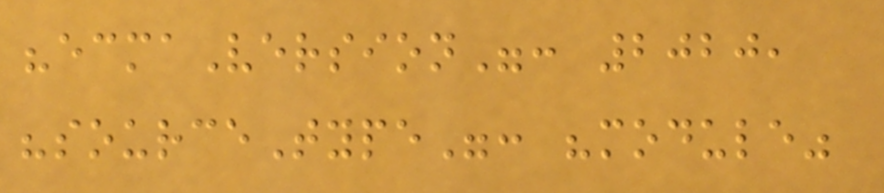"ecmaVersion": 2020,
"sourceType": "module"
